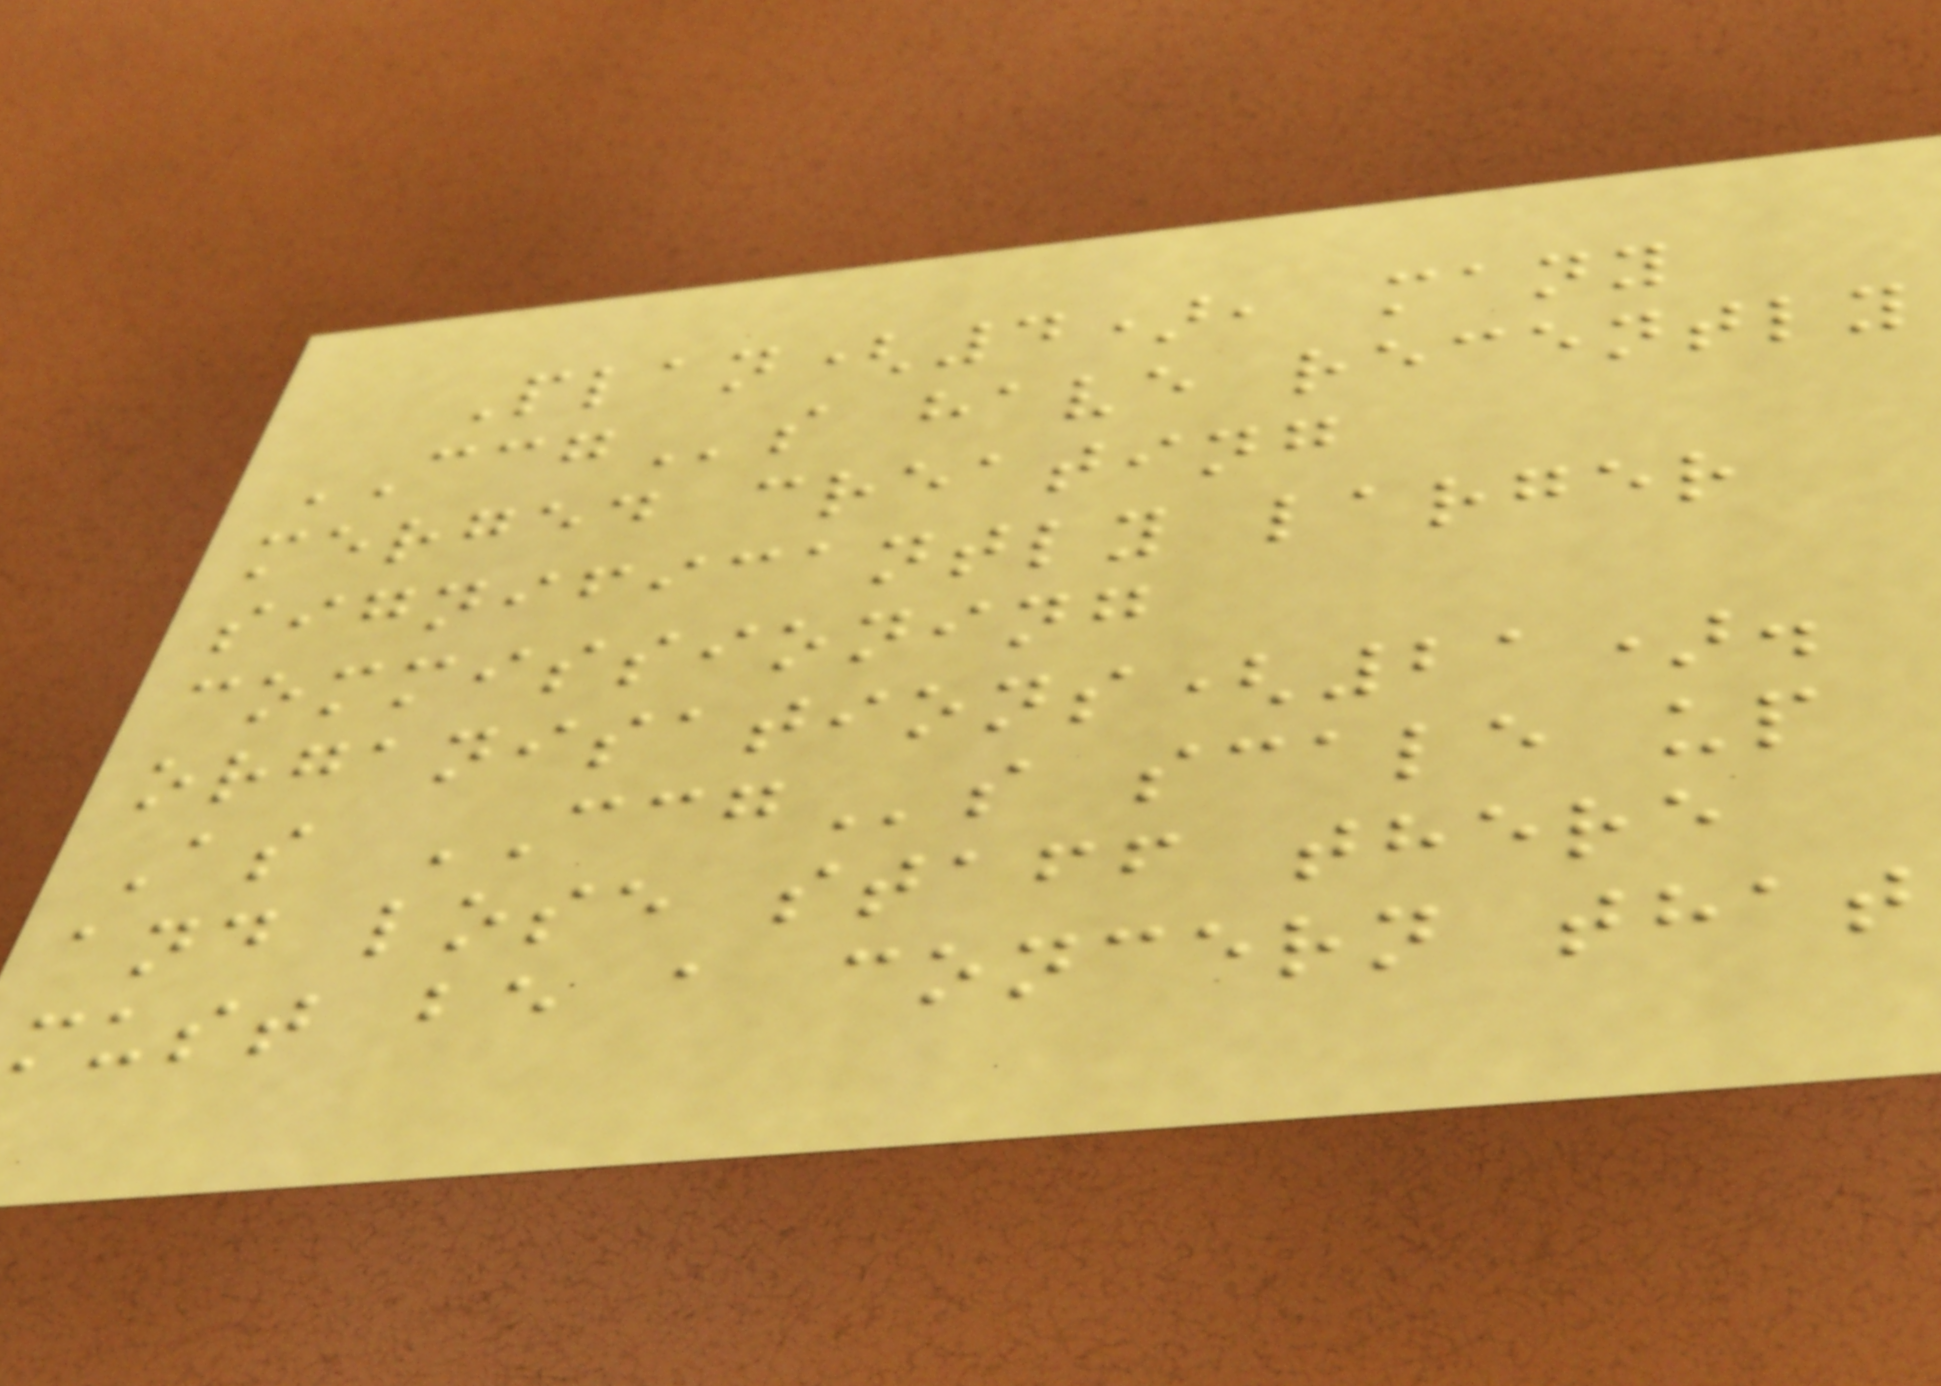Plan(4), many
CCGs have recently
merged creating
significantly larger
commissioning
organisations(21).
As CCGs scale up
and lose staff there
must be a concern that
